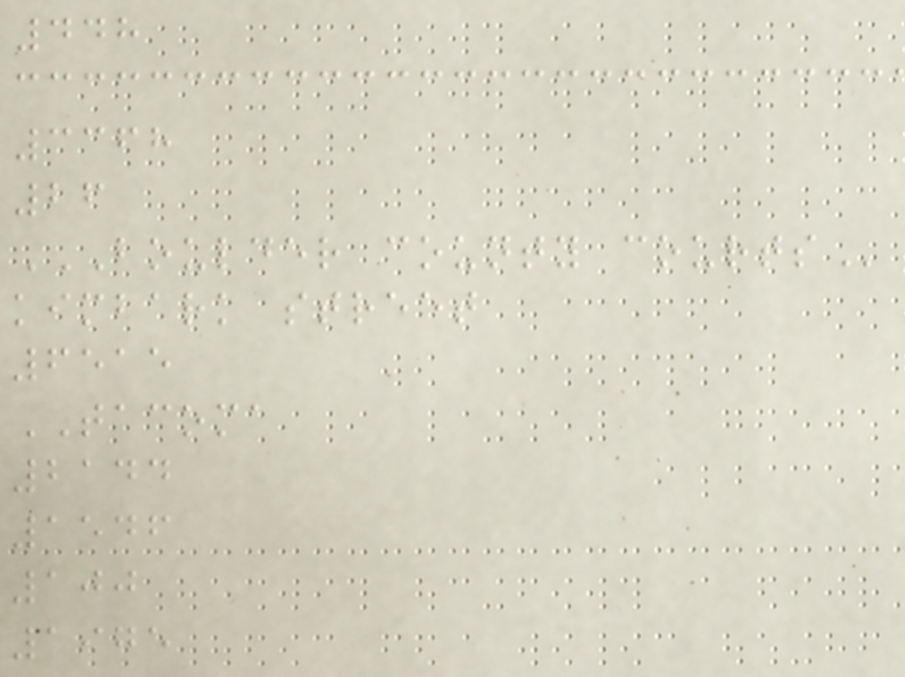448
3368
26
BOULDER COUNTY COURTS
kimbark street
6515
TACOMA
2144
1546
100
1975
